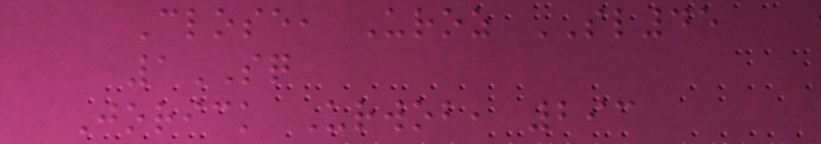Close, Uroz SL45
1SQ
Jorick Urwob, 293
